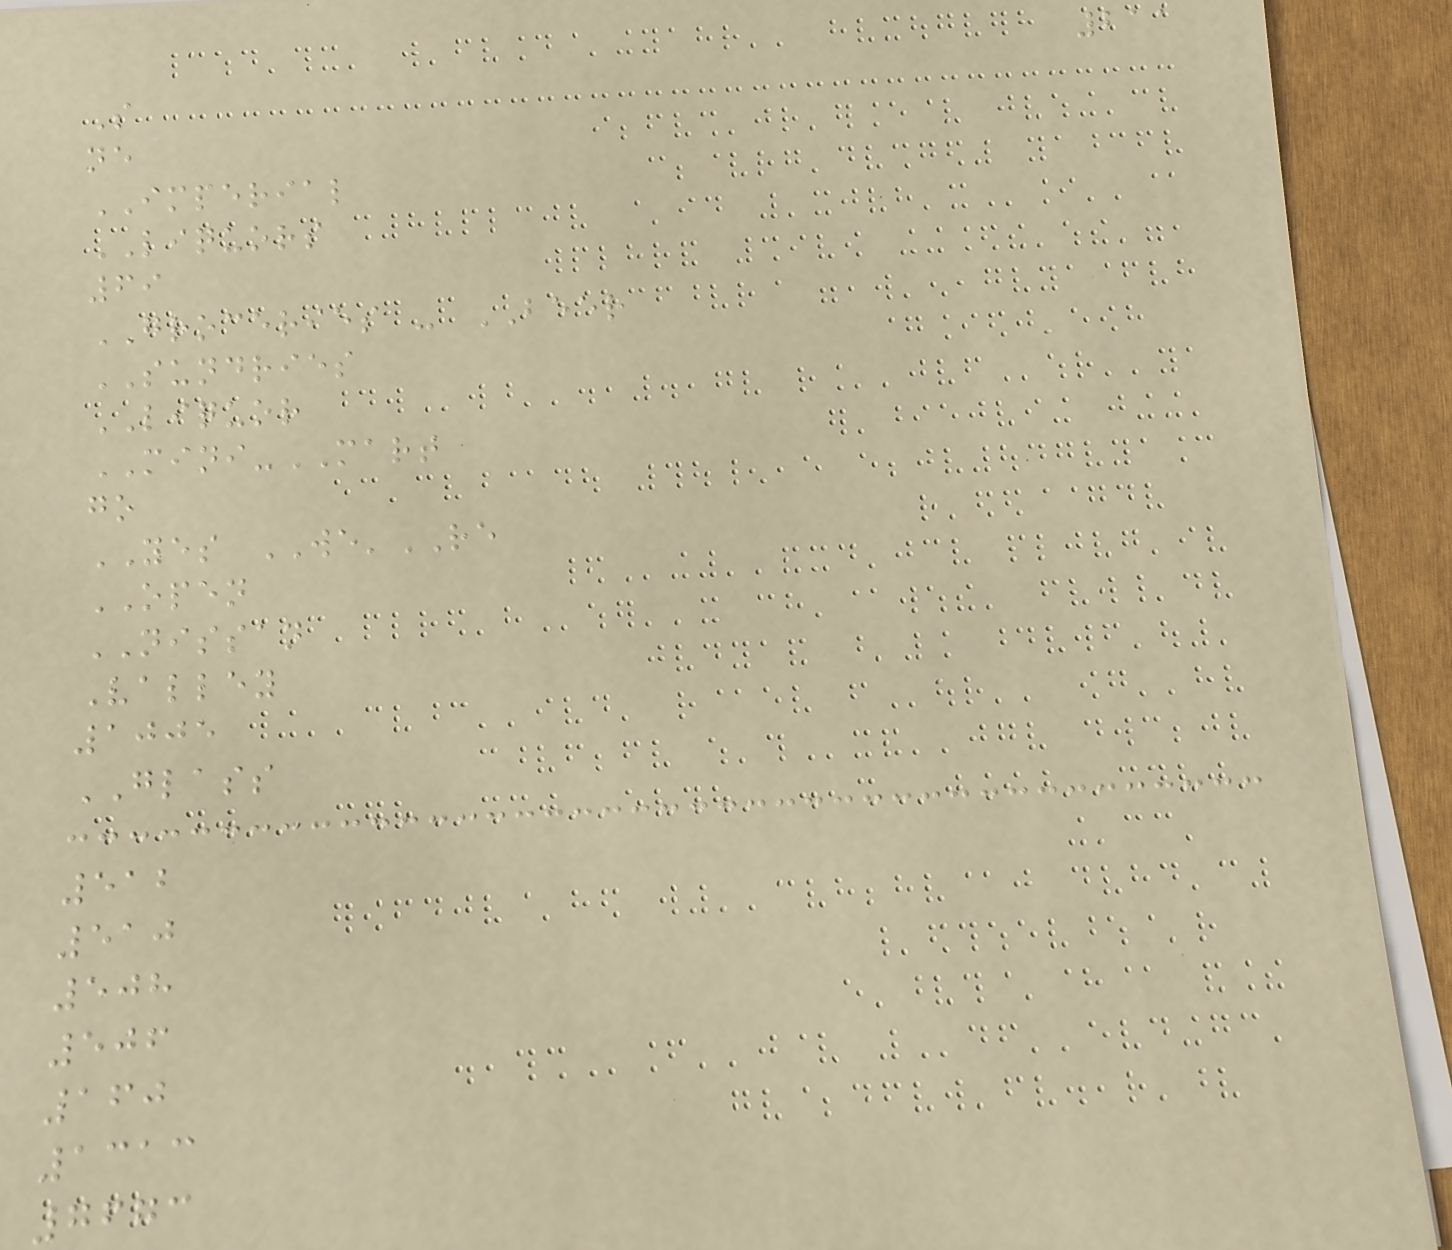211
S
ne
IMPERIAL
LIQUORS
69
GROCERIES - BEER
SUNDRIES
LIQUOR
MINI-MART
go
YES WE'RE
OPEN
NISSAN
Valley
1005
GLASS
512
510
508
506
160
1313
7673
